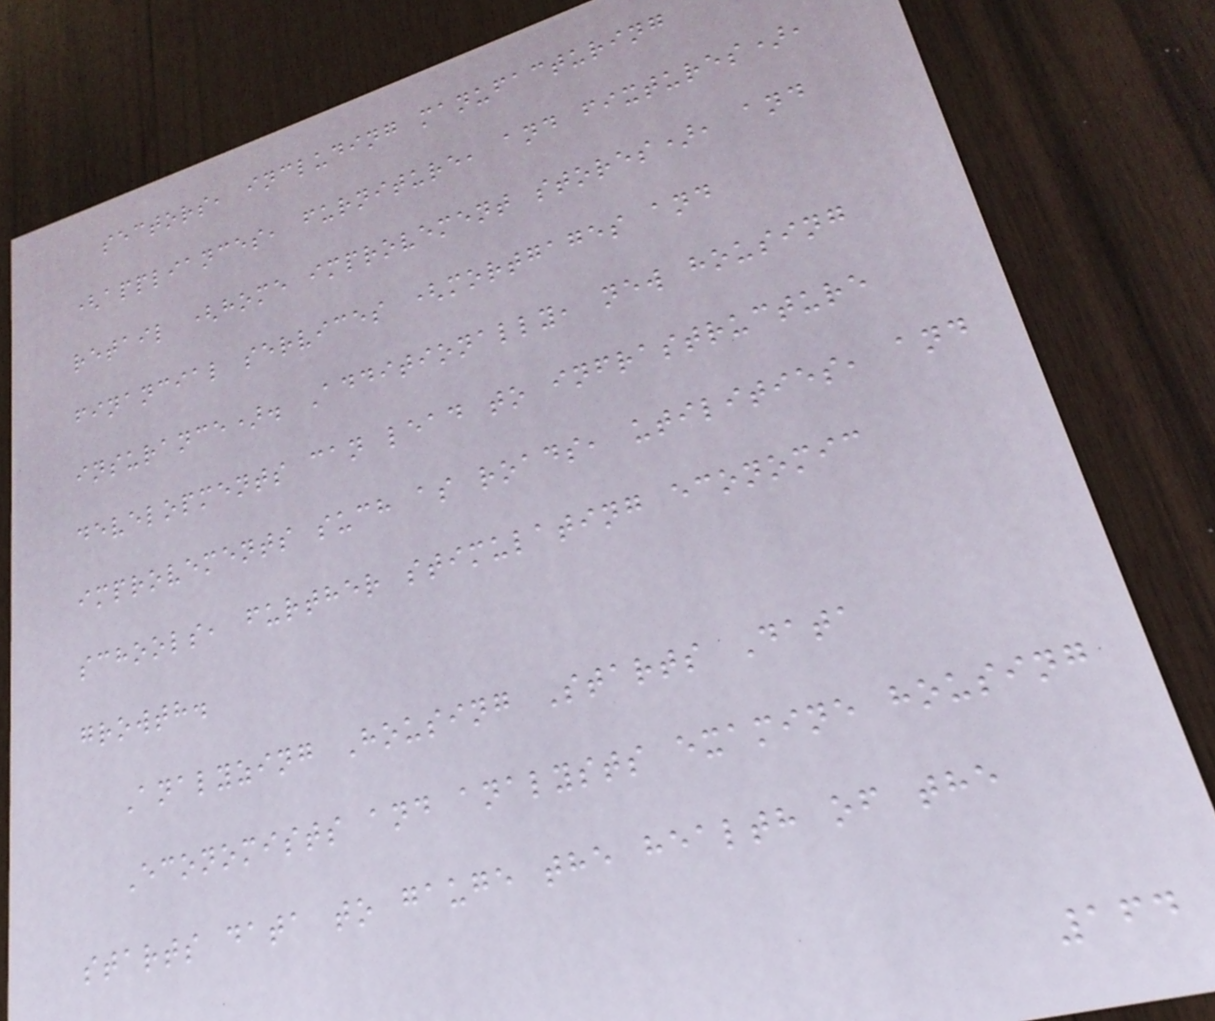sectors, including manufacturing
(appliances, furniture, and fixtures),
retail (home improvement stores), and
financial services (mortgages and
insurance). Additionally, new housing
developments can lead to infrastructure
improvements such as roads, utilities, and
schools, further stimulating economic
growth.
Analyzing Housing Starts Data
Economists and analysts examine housing
starts data to gauge the health of the
164
